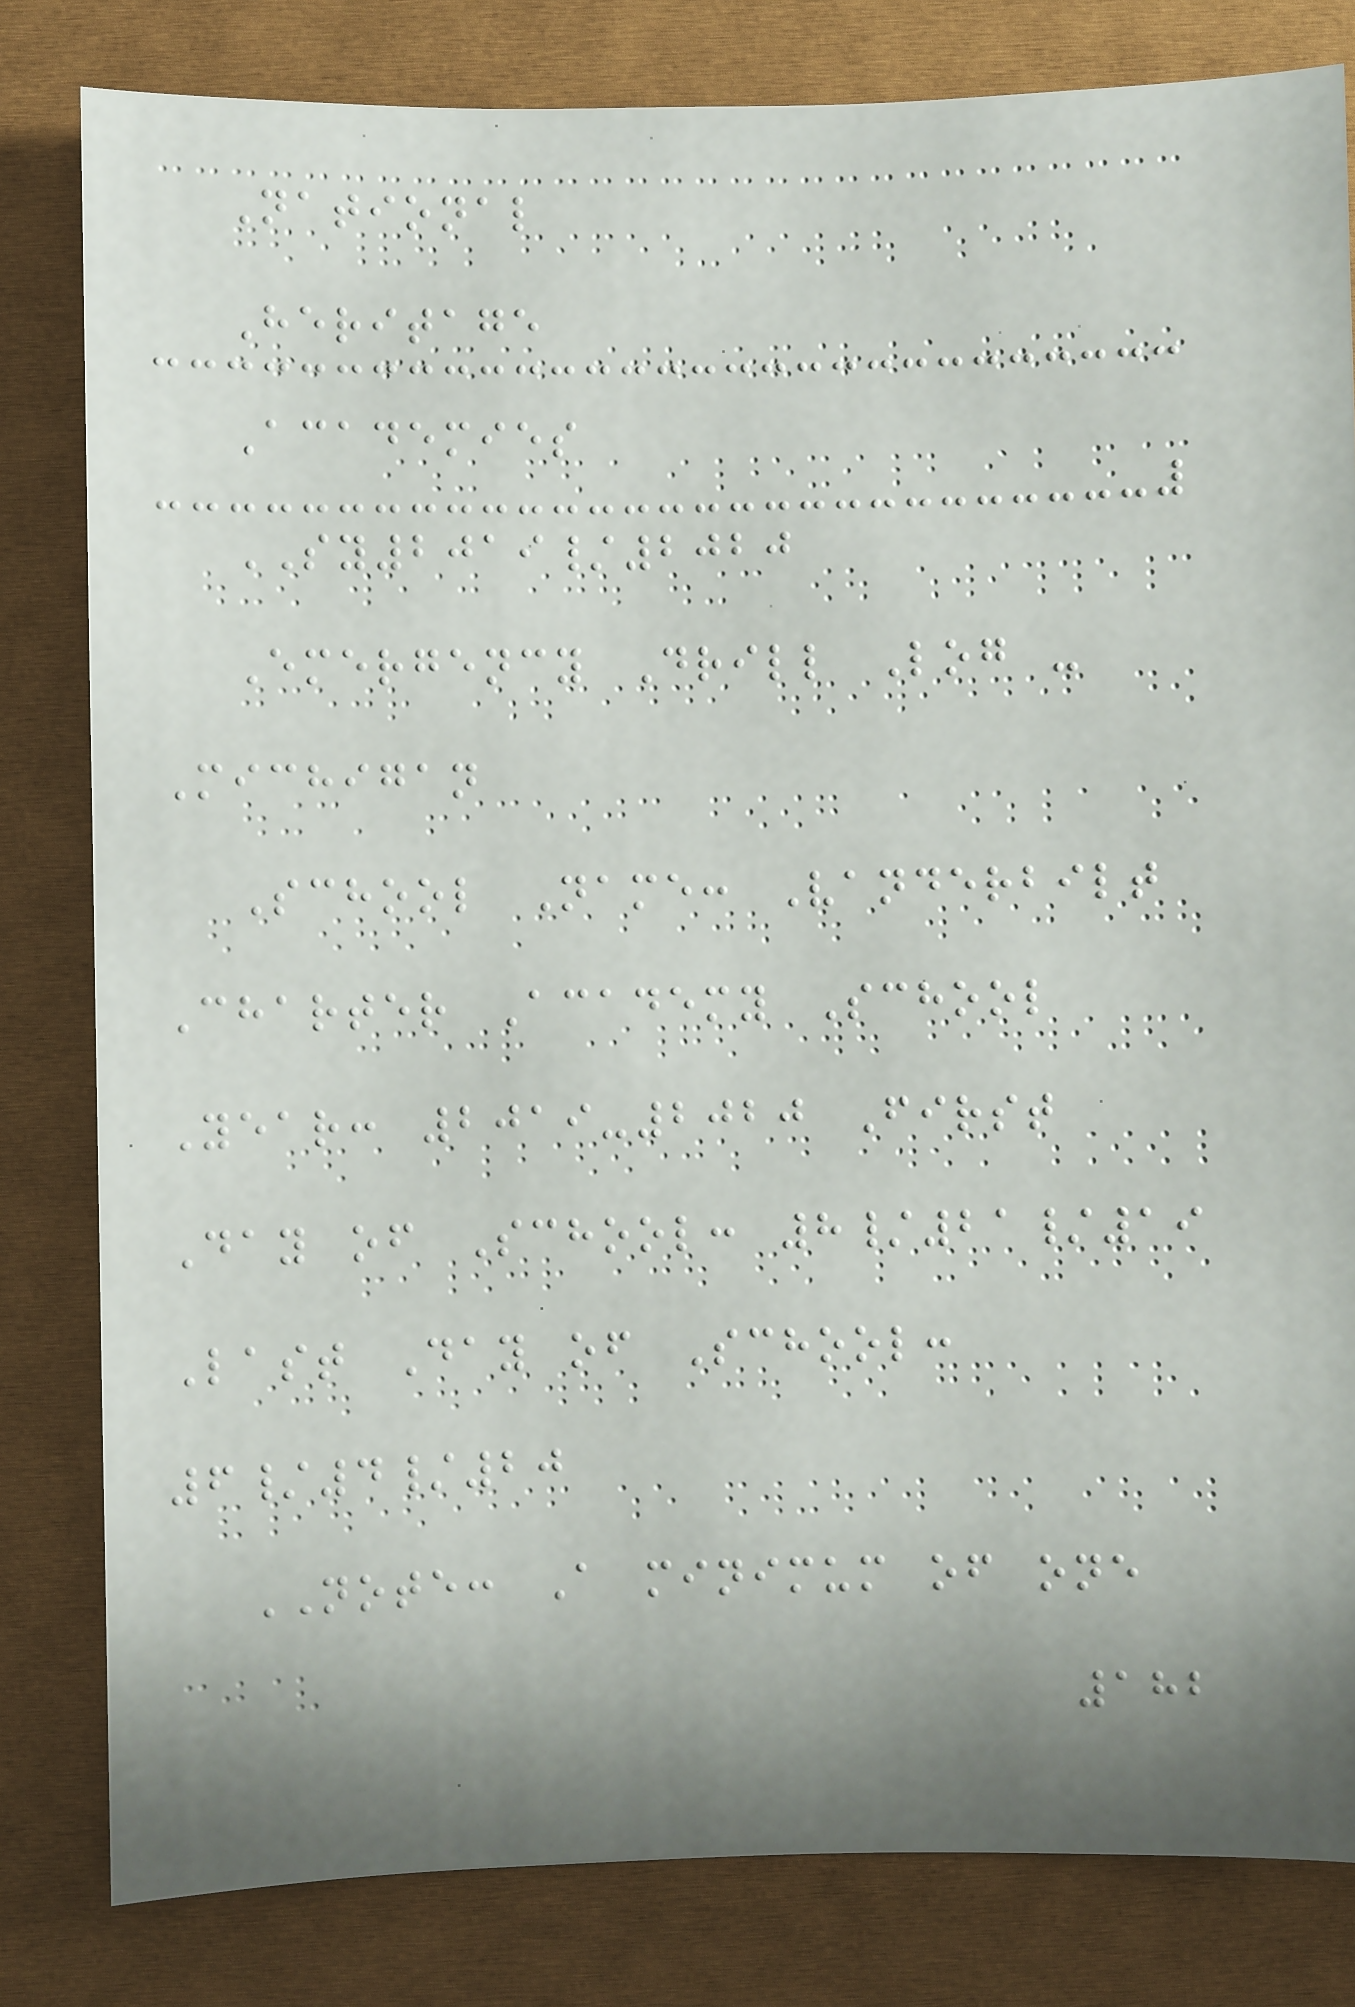National
Heritage
Academies
SY2019/2020
Emergency Drill Log -
Michigan
School Name: Vanderbilt
Charter Academy School
Year: 2019-2020 First
Day of School: 8/21/19
Last Day of School:
6/4/20
NOTE: A minimum of one
182
